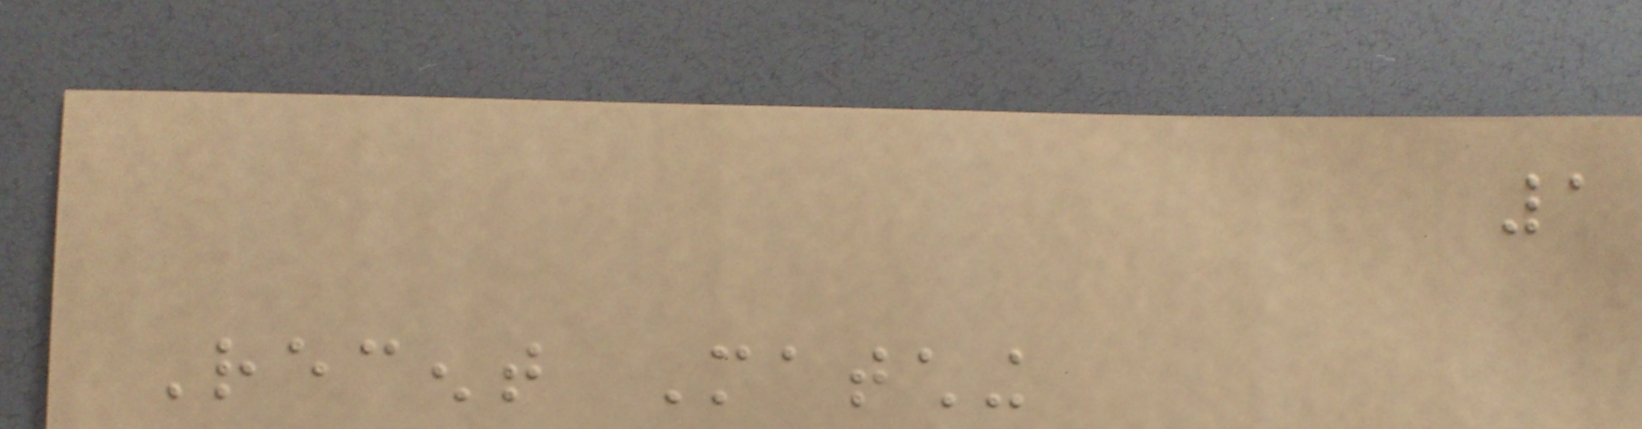1
Recent Matching
